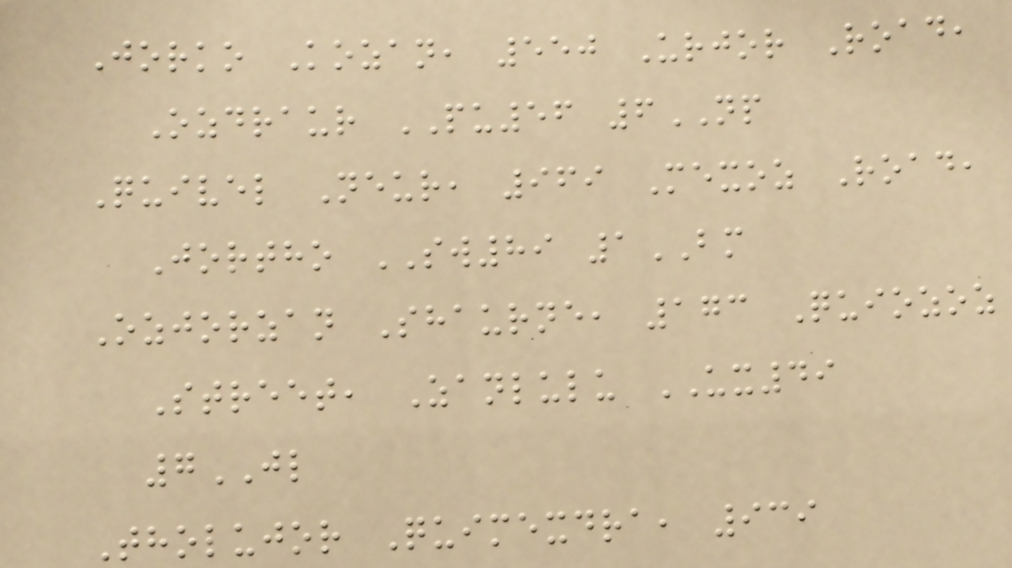Jorko Kozan, 550 Urjor Road,
Ozdraur PU56 6NP
Quivel Neur, 969 Mexoz Road,
Jortho SW89 1BM
Ozjorzan Shaurne, 173 Quiozoz
Street, Zanlulu UX49
7JL
Tholujor Quimexdra, 939
